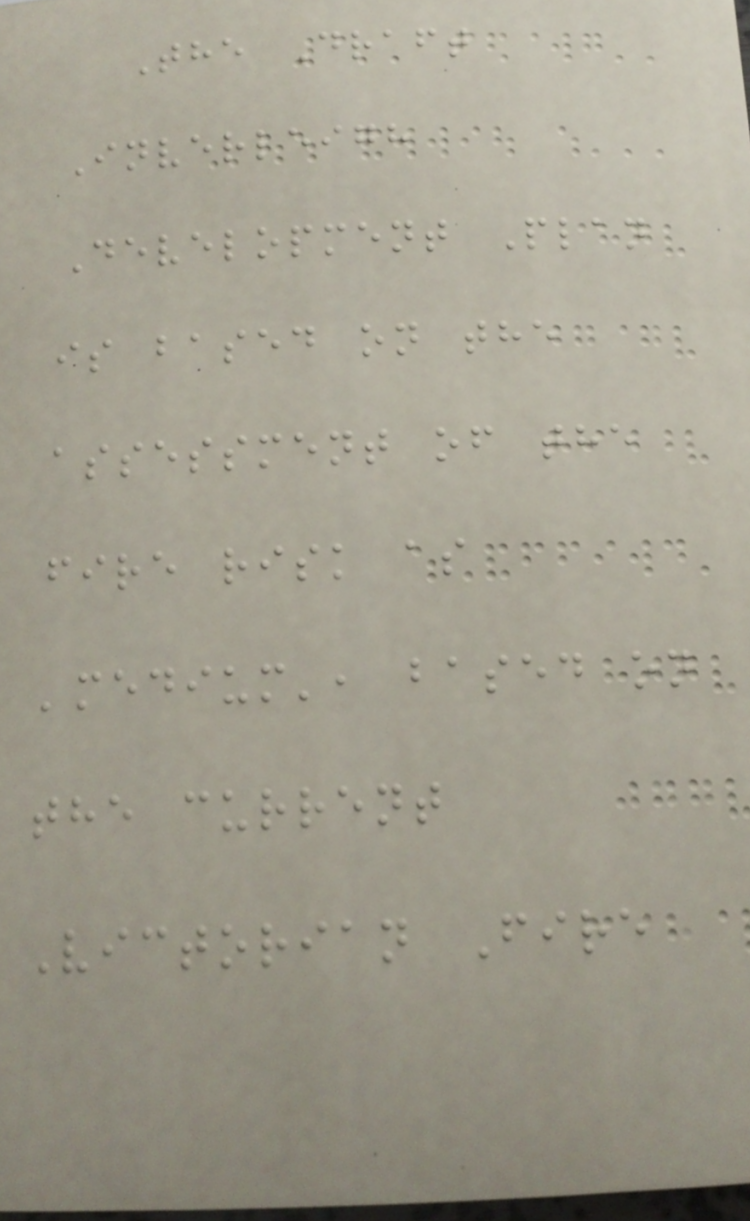The Draft
Inverleigh
Development Plan
is based on the
assessment of the
fire risk as
'medium', based on
the current
Victorian Fire
